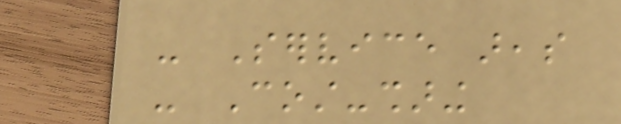- Service areas
- Cost-sharing
